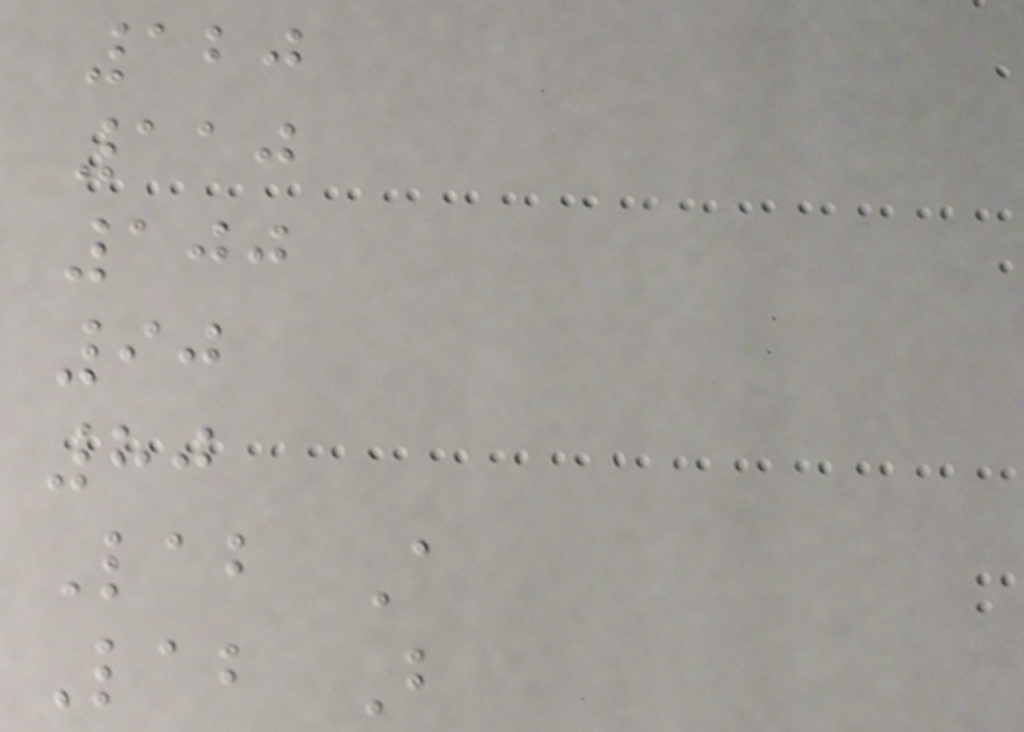120
110
100
90
80
Lab A
Lab B
